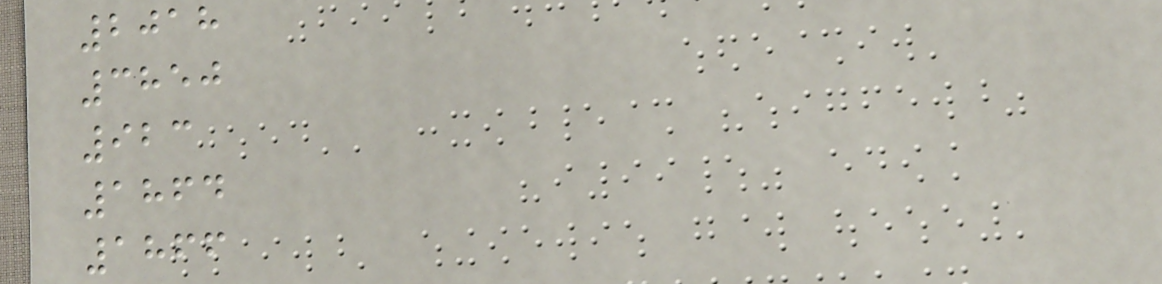2018
3850
923
1864
1866
